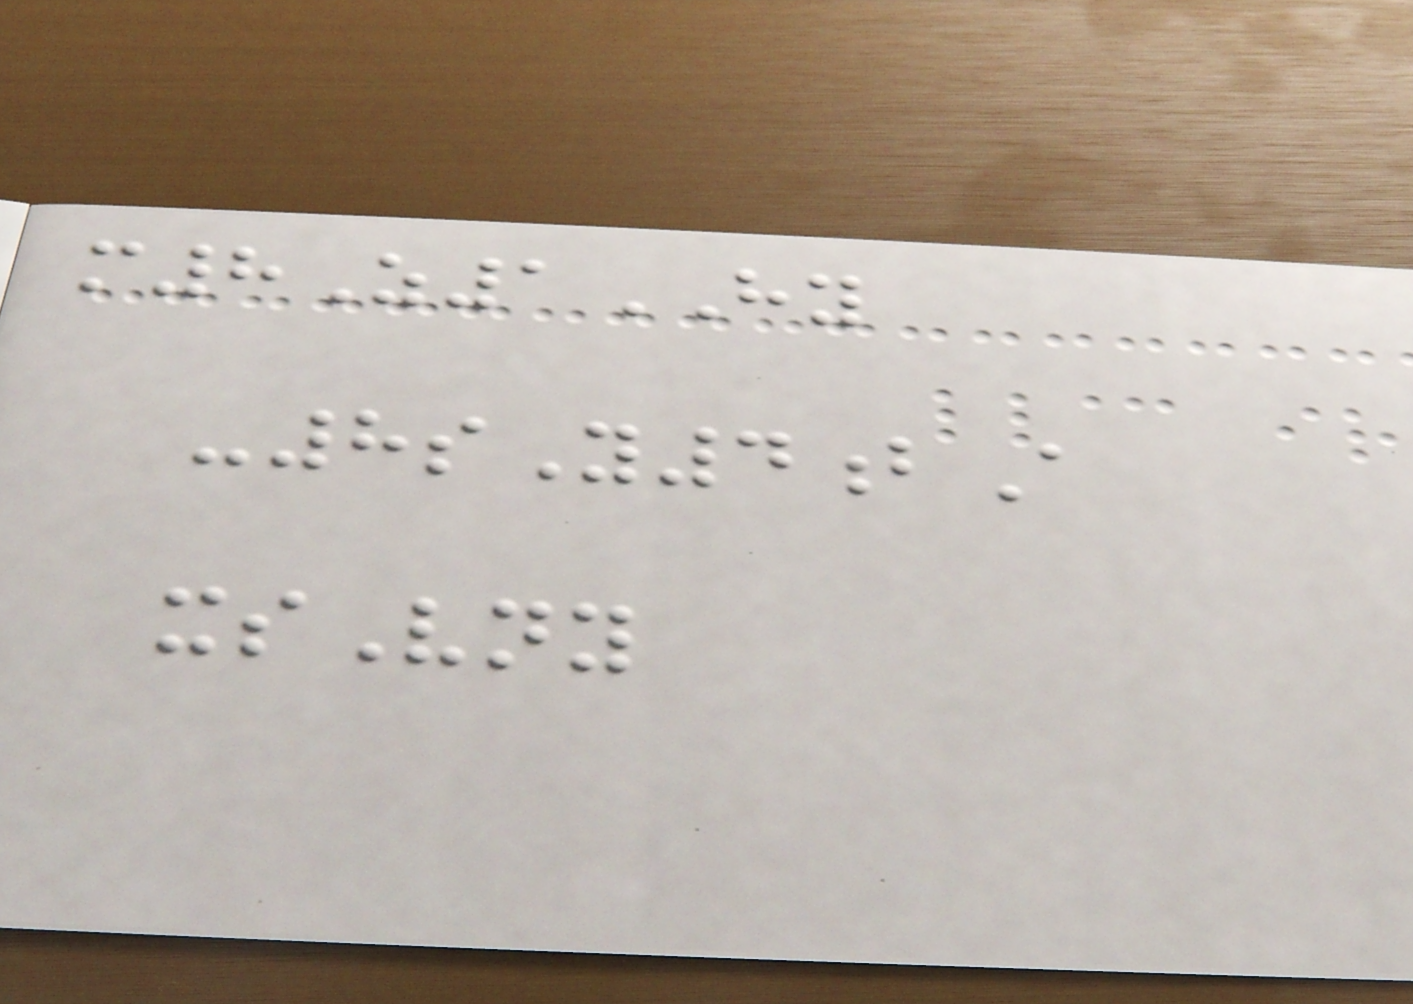m8Z1HY
-8sY4bA
xsVny
